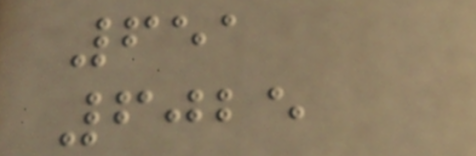651
6025
